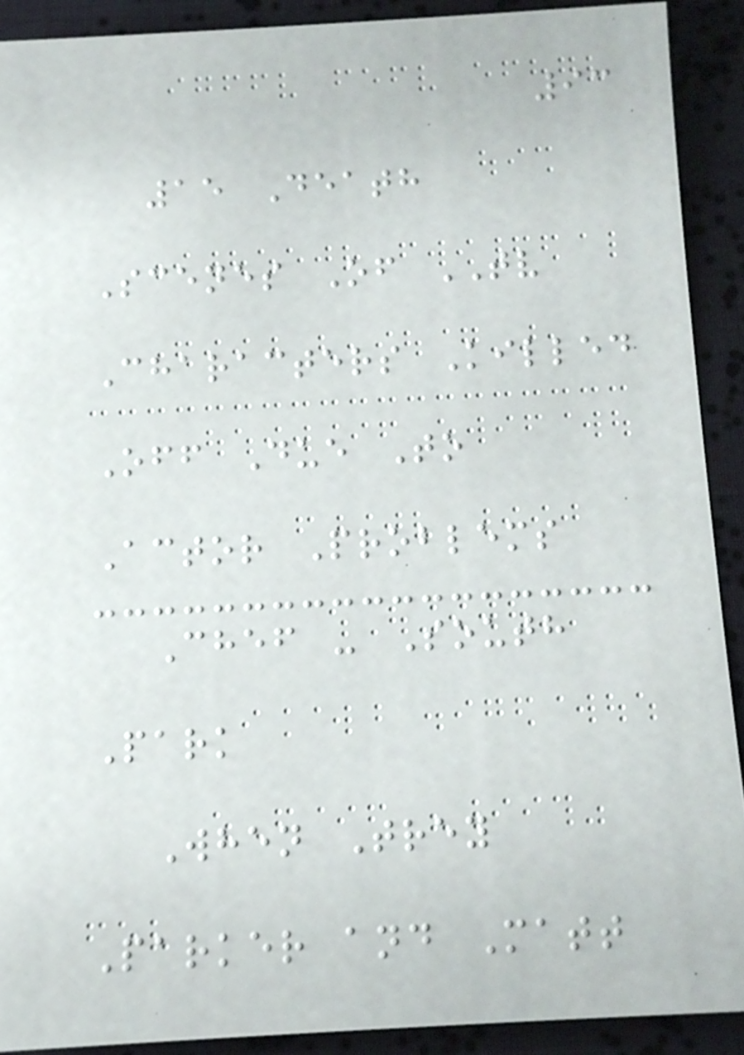93
15 Death
Scenes Of TV
Characters Killed
Off Due To
Actor Problems
Chef - South
Park
When Trey
Parker and Matt
